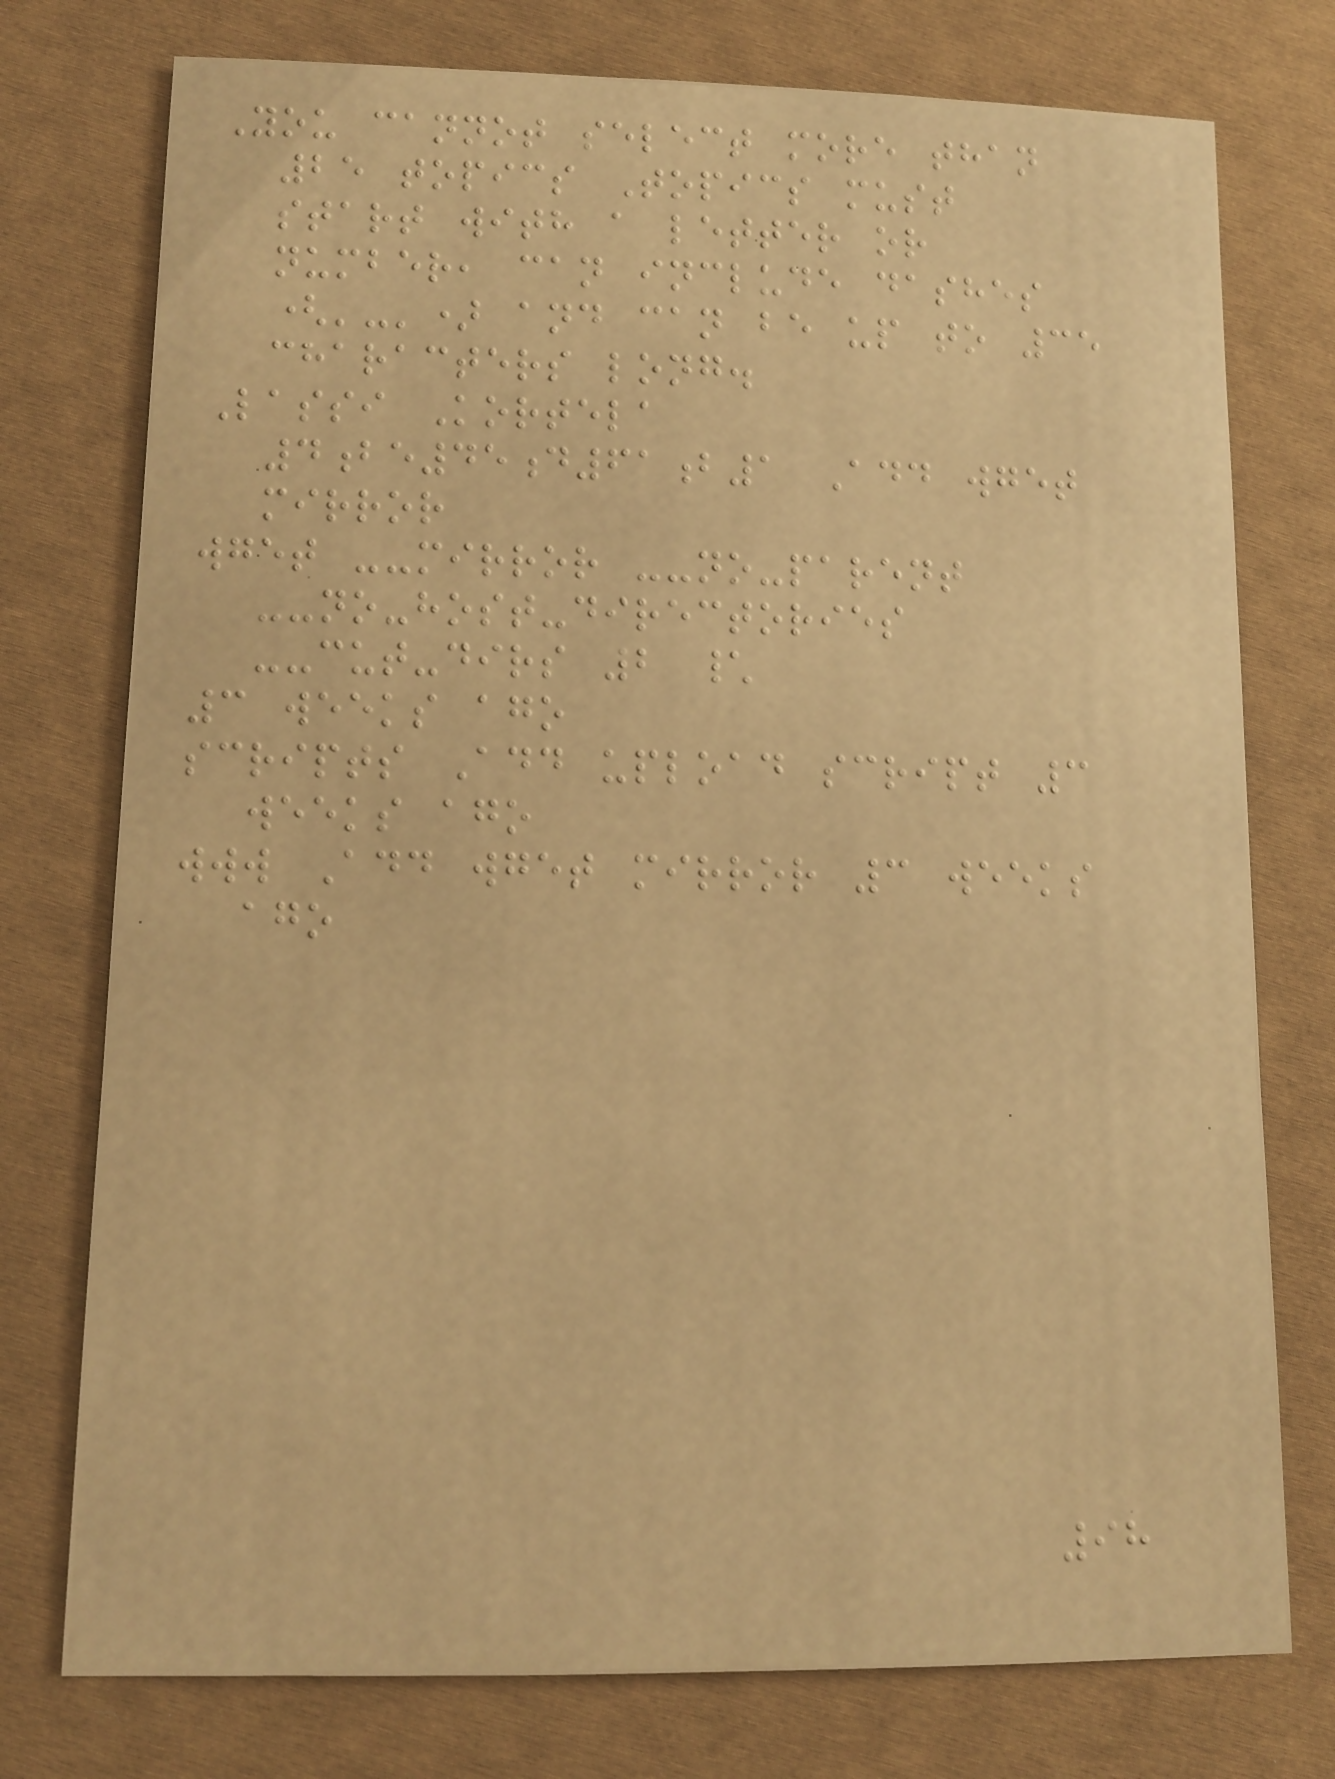You cannot select more than
25 topics Topics must
start with a letter or
number, can include dashes
('-') and can be up to 35
characters long.
Lassi Kortela
4be45d61b1 Add wget
mirror
wget --mirror --no-parent
--no-host-directories
--cut-dirs 2 \
3 weeks ago
scripts Add upload script 3
weeks ago
www Add wget mirror 3 weeks
ago
98
